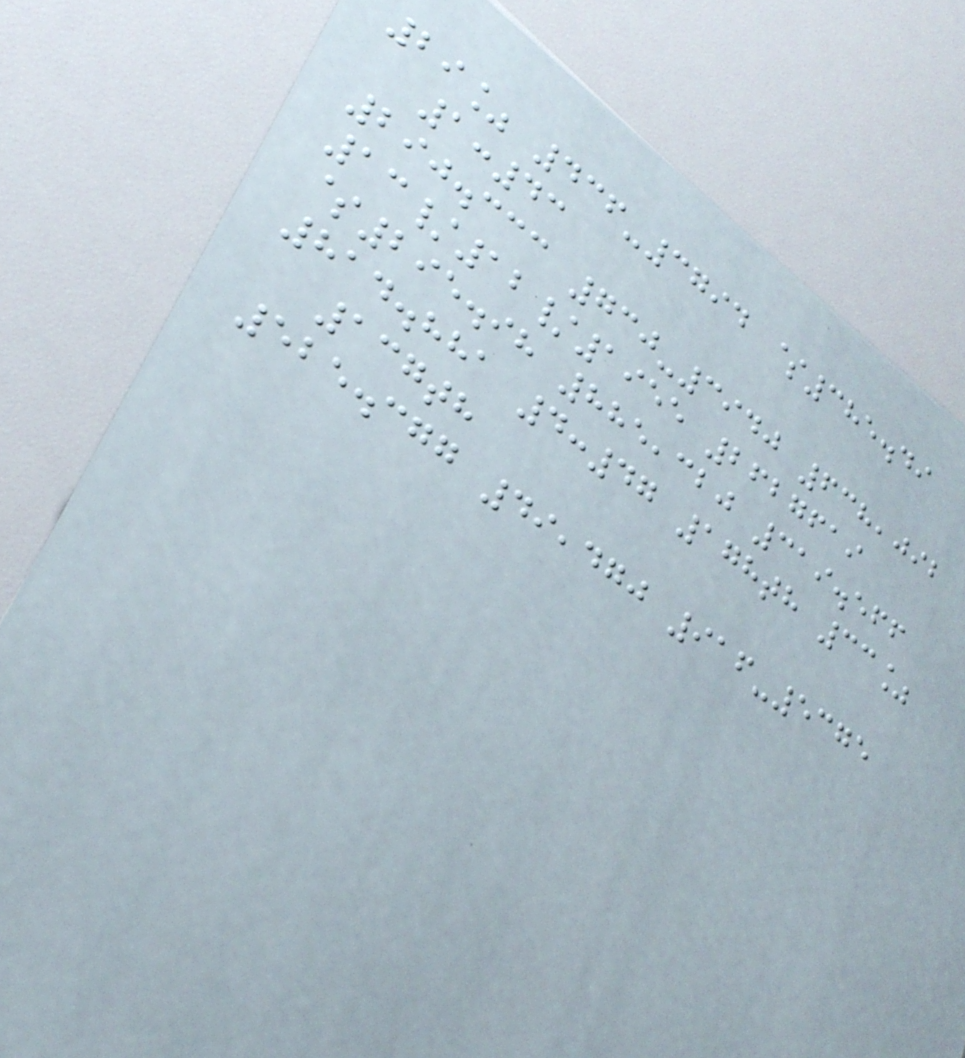29% 436-3794 $385.49
1:43
290.333 730-3940 638,092
13/12/1955 2627619
$295.98 885,320 319.566
814.881 4:47 178th 33%
137th
525.377 49,470 916-5375
